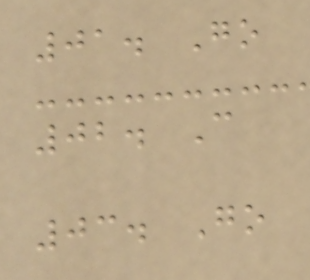01. Go
02. C
03. Go
